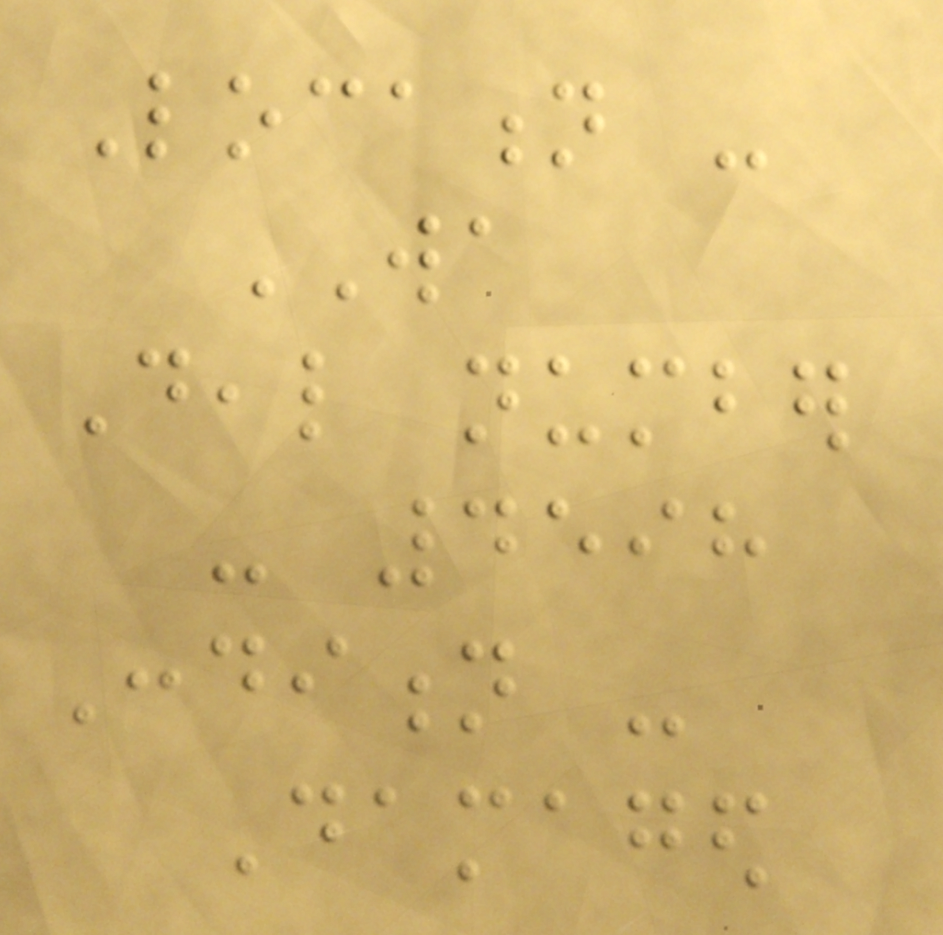Location -
WA
Deal number
- 4598
Condition -
Damaged
